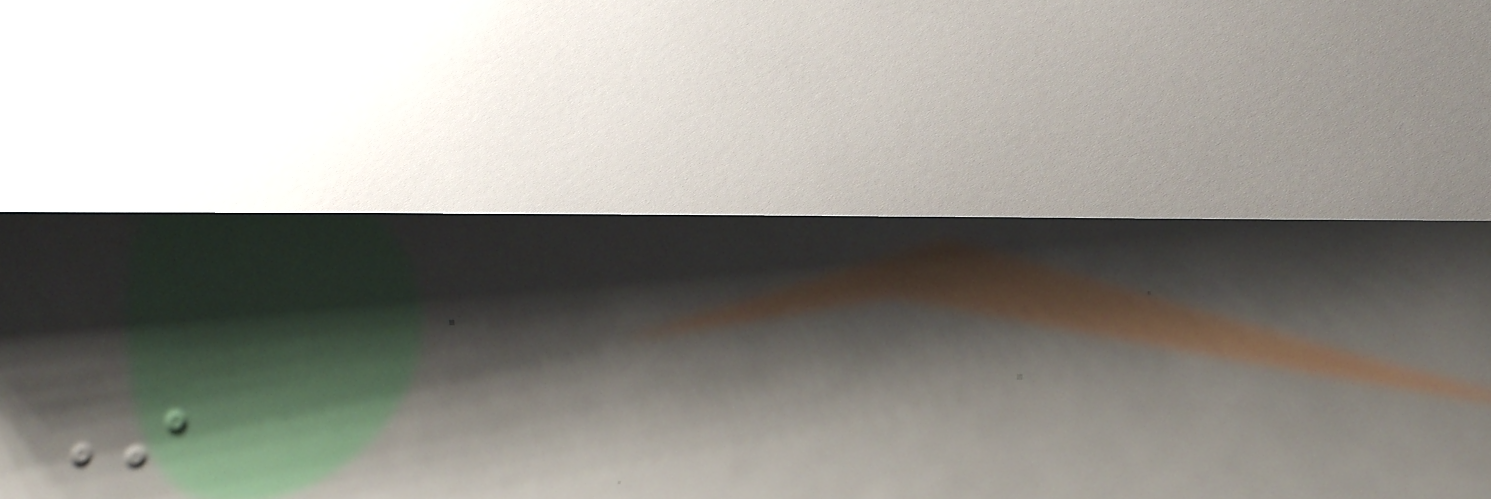In
